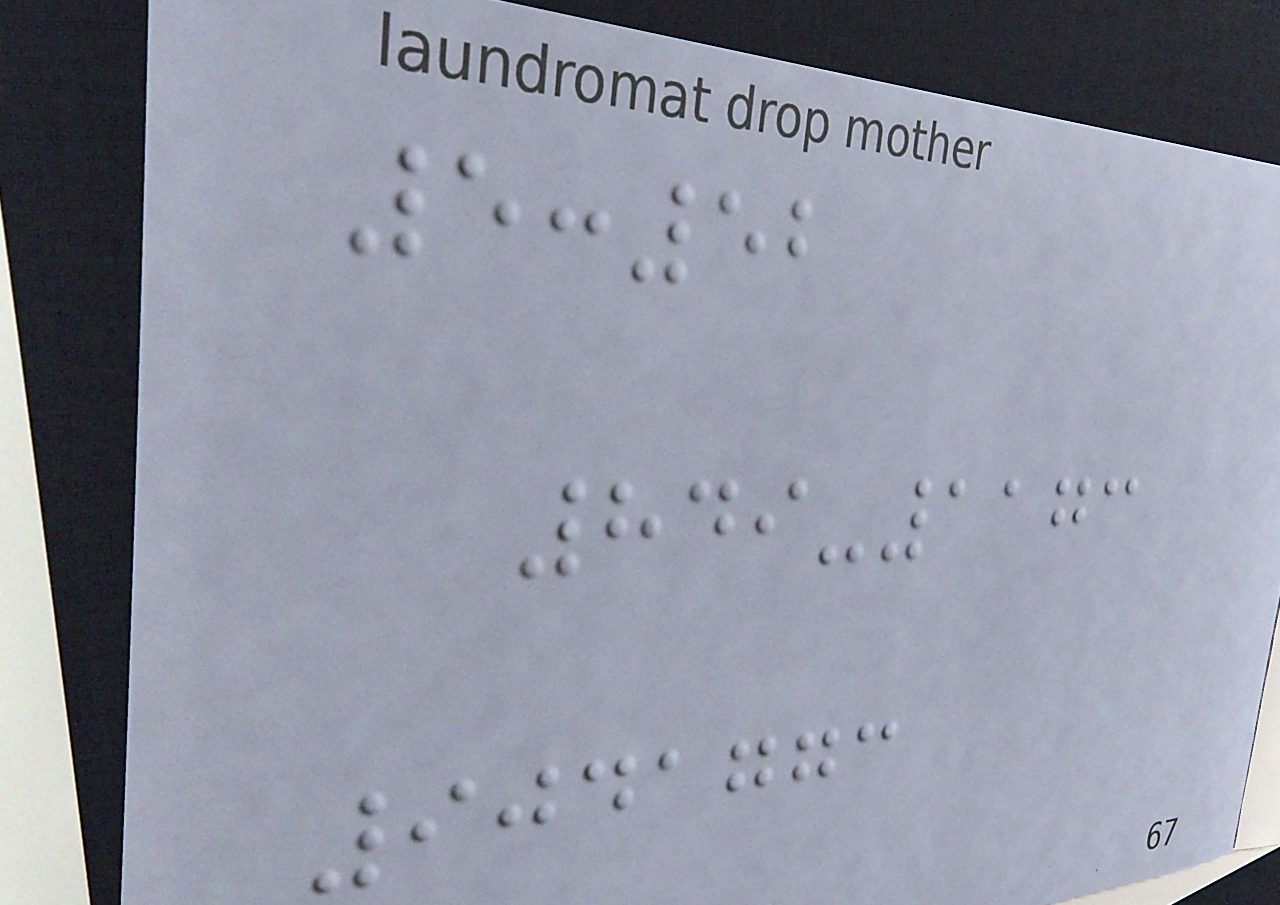5:52
849-1173
9041773
